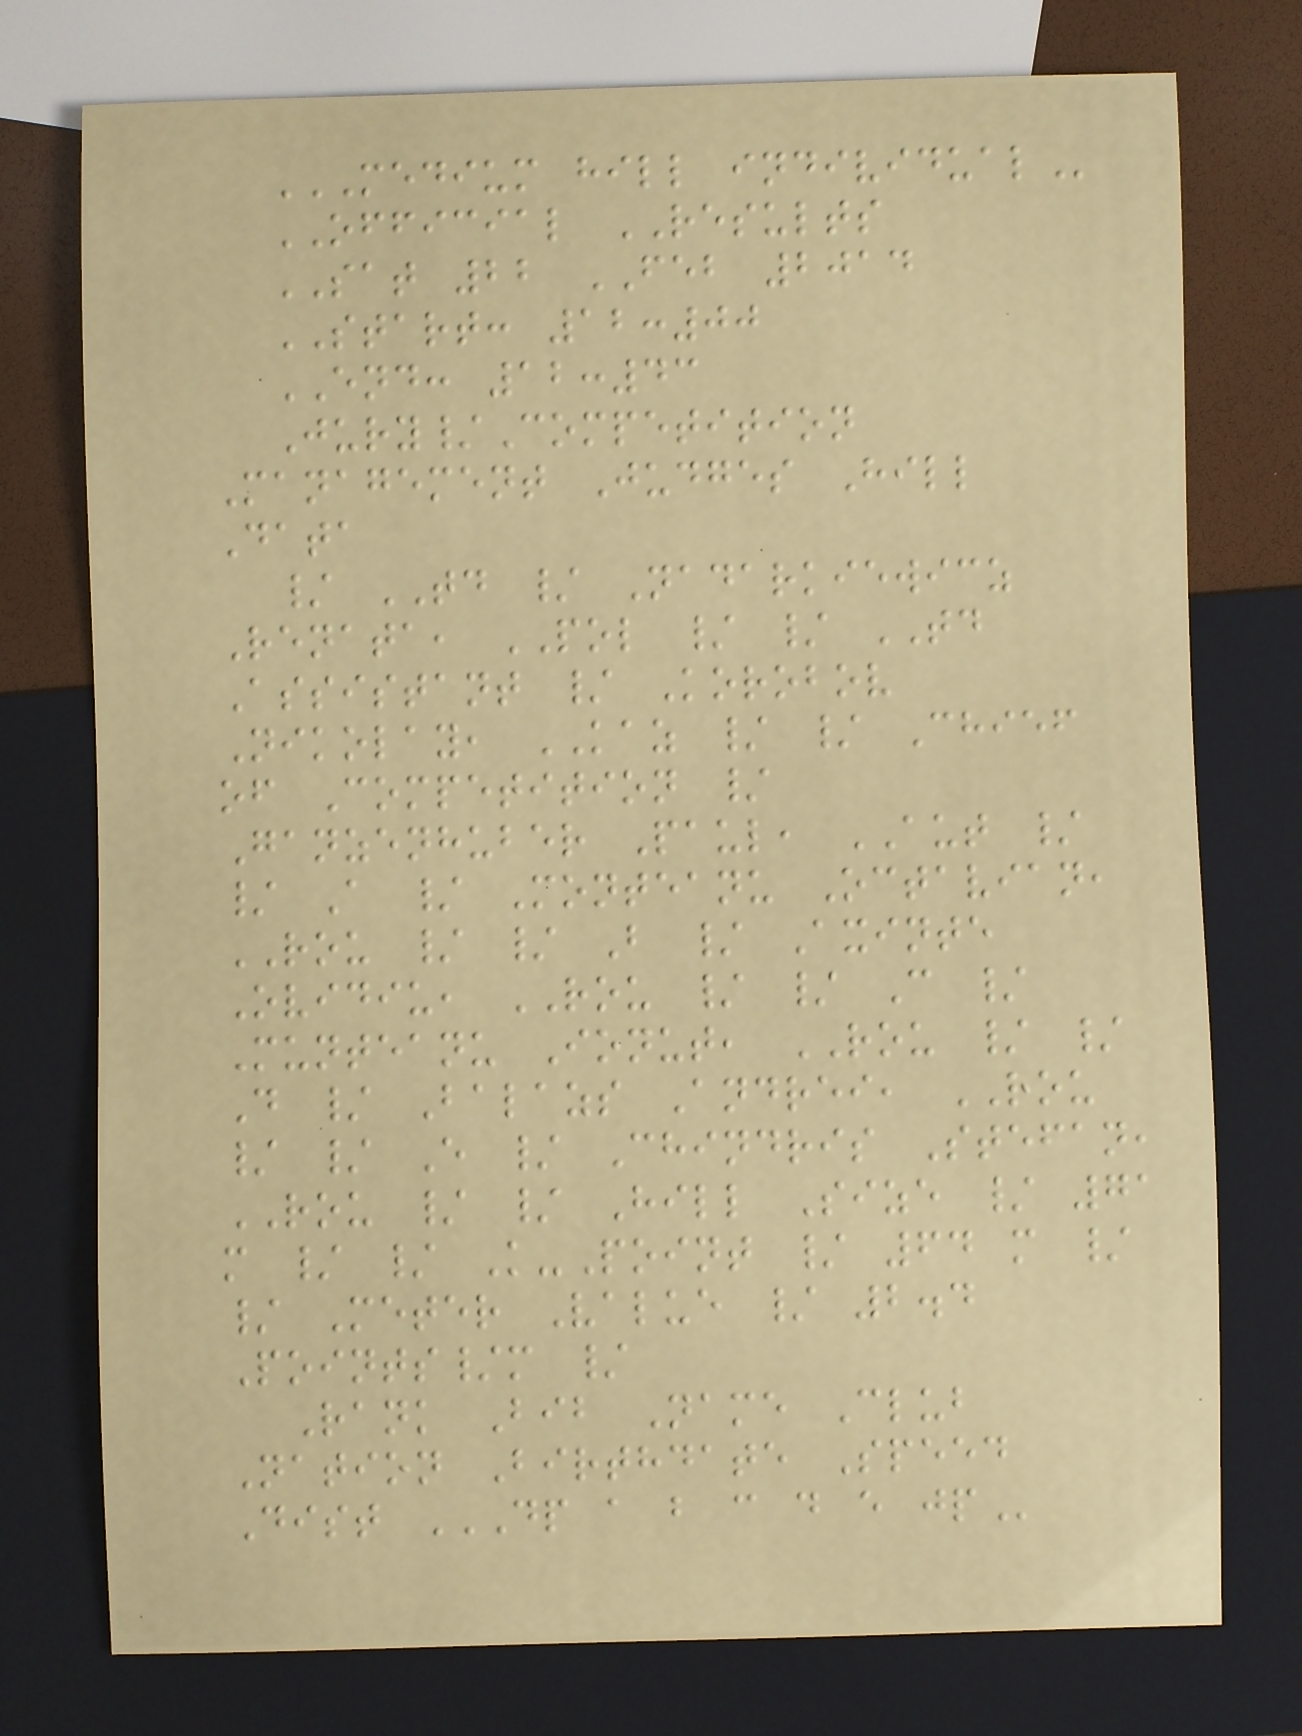MEDIUM HILL INDIVIDUAL
OFFICIAL RESULTS
SAT 22 FEB 2014
START: 12:00
END: 12:43
Jury/Competition
Management Judges Hill
Data
/ TD / Nadarkiewicz
Renata, POL / / TD
Assistant / Korobov
Nikolay, KAZ / / Chief
of Competition /
Ganzenhuber Paul, AUT /
/ A / Monteanu Octavian,
ROU / / B / Axinte
Ovidiu, ROU / / C /
Munteanu Ionut, ROU / /
D / Balazs Andrei, ROU
/ / E / Chindris Stefan,
ROU / / Hill Size / 71
m / / K-Point / 64 m /
/ Meter Value / 2.4
Points/m /
Rank Bib Name Club
Nation Birthdate Speed
Dist DP A B C D E JP
